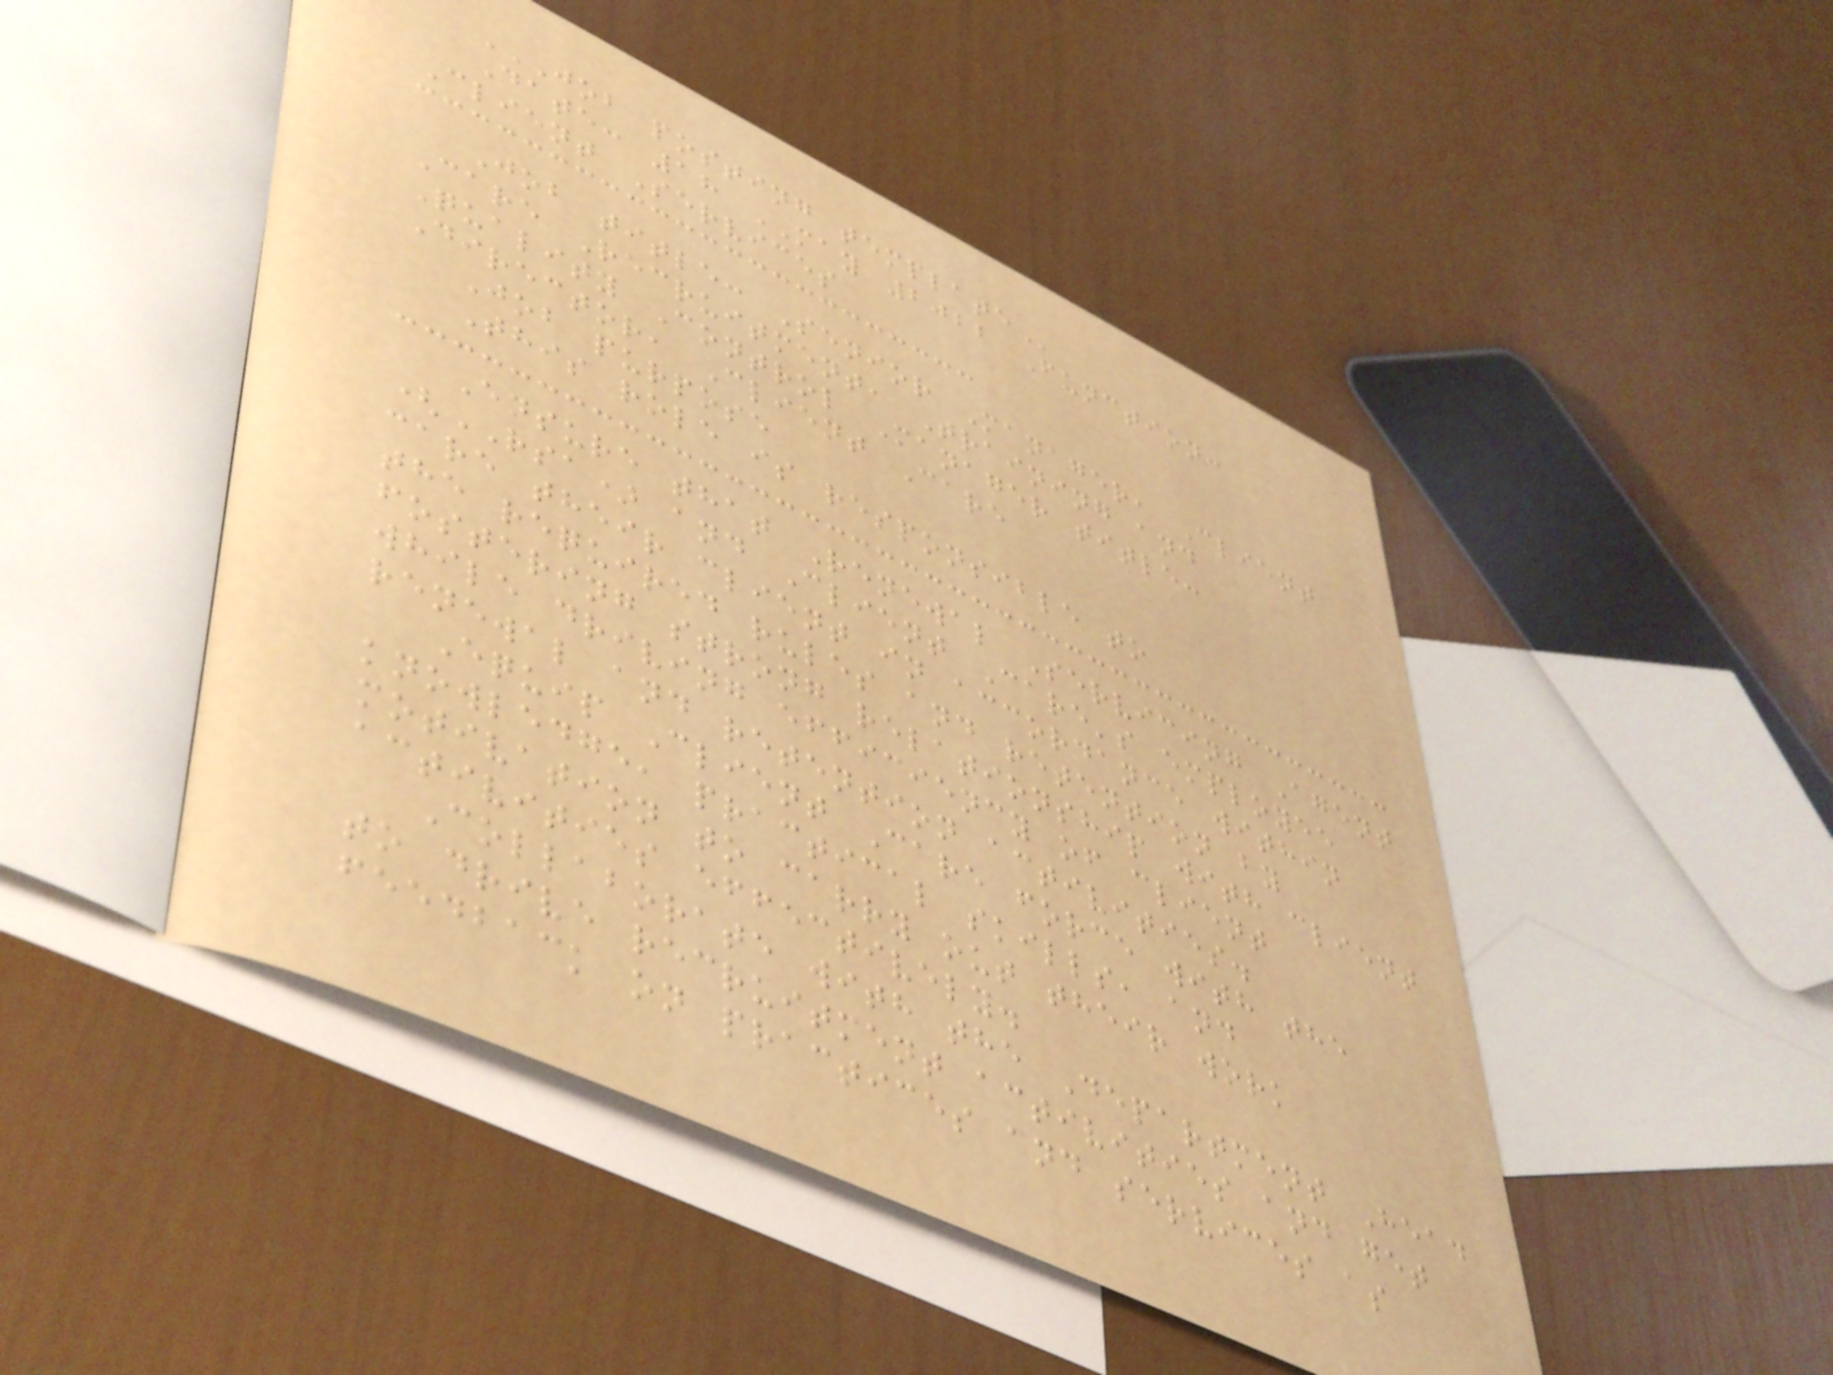JOB POSTING TEMPLATE
Date: 18 MAY 2022 Function:
Client Services
Job title: Senior Manager, Client
Care Recruitment, Training and
Quality Control Manager title:
Director, Client Care
Job purpose
This role is responsible to
Ensure that Renewal Servicing Agent
(RSA) and Client Care's employee
care their client in accordance within
the required rules and retention by
fostering strong relationship with client
while driving efficiency of client
renewal and retention activities.
Equip Client Care force with the
knowledge, practical skills, and
motivation to carry out their work
activities effectively.
Collaborate with the Department Head
to drive recruitment activities and get
feedback on practices and services as
